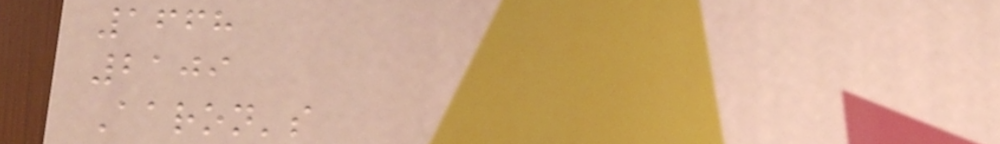1668
2109
Aaron's
